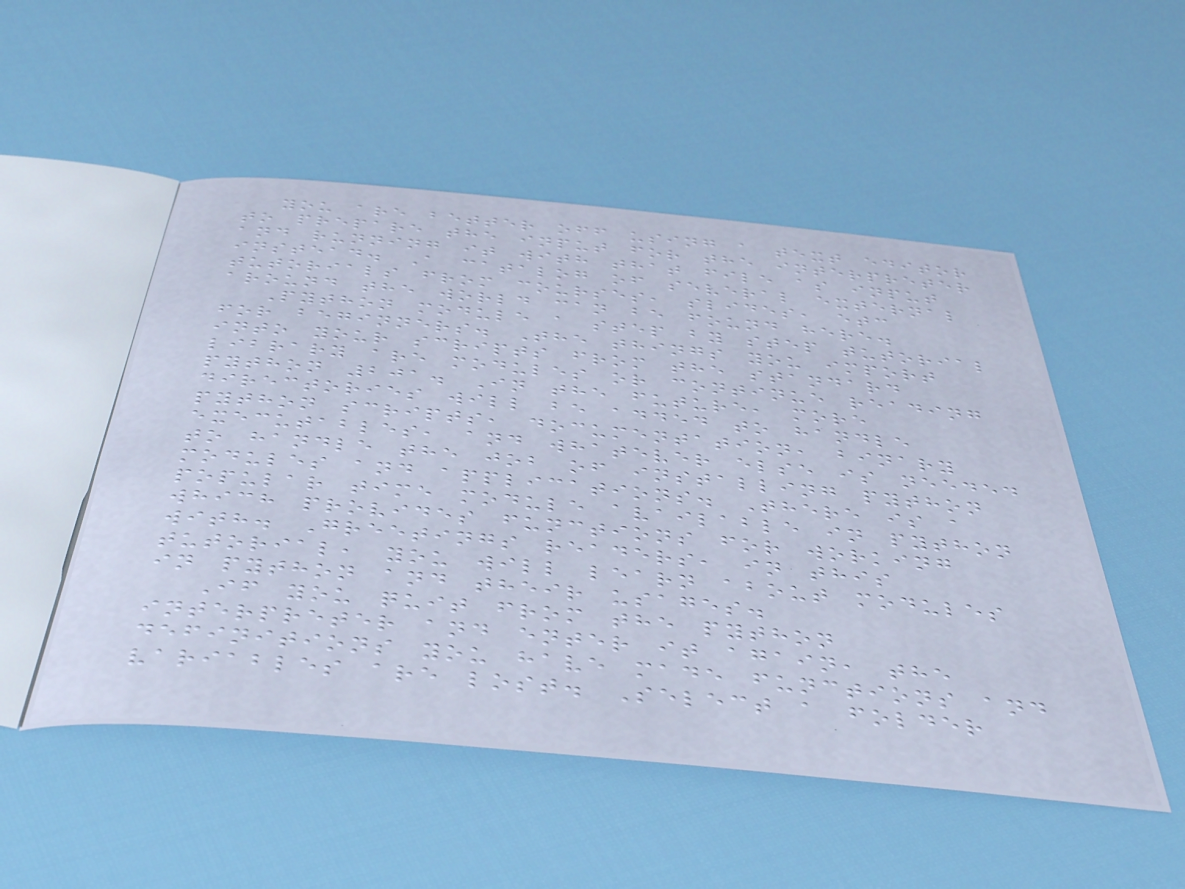you are better off using a text editor
to prepare the input for the interpreter
and running it with that file as input
instead. A catalog of several external
tutorials from courses, slides, etc
around the world can be found here.
Python module a step by step tutorial
for beginners. The things you import
into your scripts from the standard
library are modules or continue reading
python 201. In the future, more
directories will be added to handle
python scripts, documentation, binary
executables, and whatever else is needed
to handle the job of installing python
modules and applications. There is a
popular time module available in python
which provides functions for working
with. Greetings readers, in this
tutorial, you will learn about modules
in python and their usages.
If you quit from the python
interpreter and enter it again, the
definitions you have made functions and
variables are lost. Select a folder
